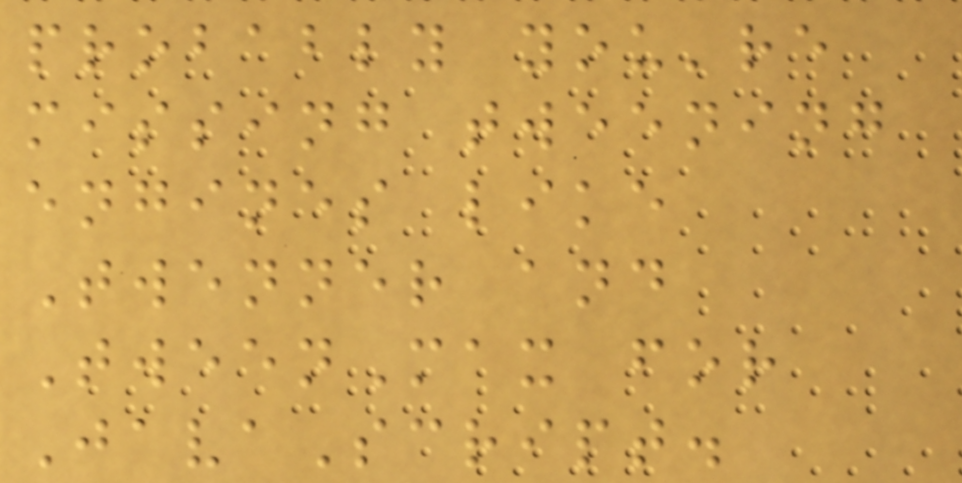probably you're
missing tweening
engines like
Twenner and
TweenMax for
JavaScript.
